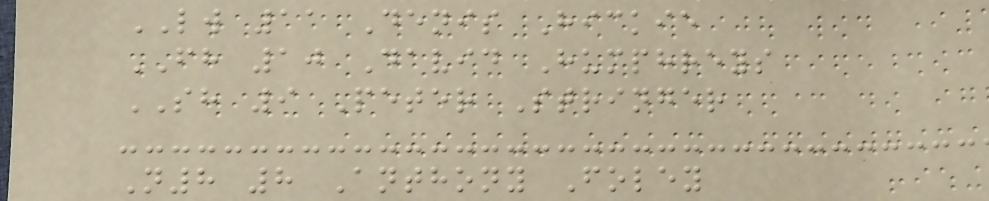LW 11 Denis Hickie
FH 10 David Humphreys
SH 9 Peter Stringer
N8 8 Anthony Foley
